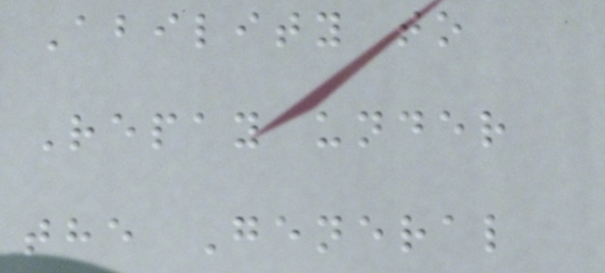Ability to
Repay under
the General
